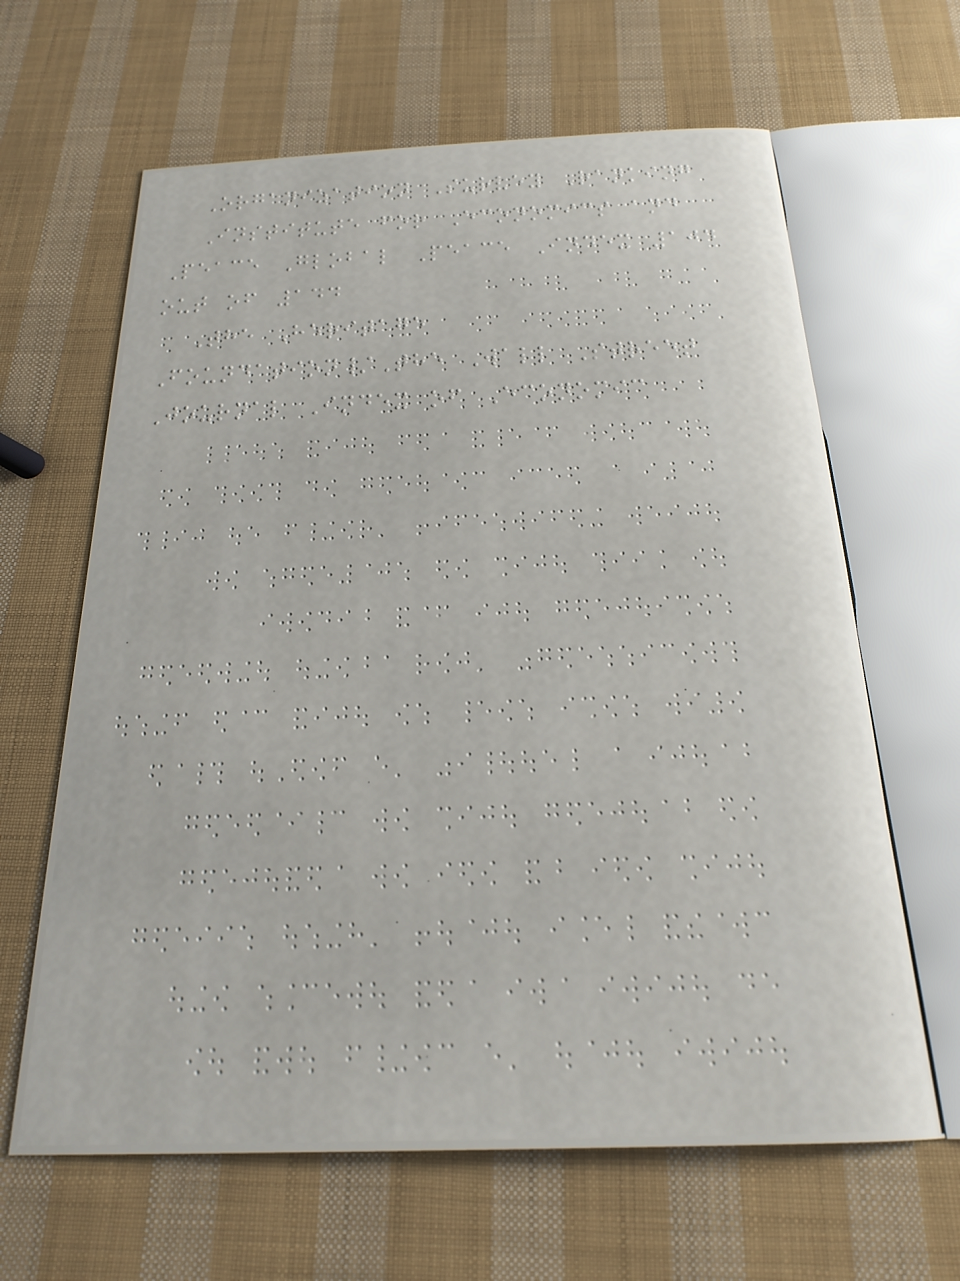Organization Survey Ranking
Institute for Economics and
Peace Global Peace Index 104
out of 144
The Heritage
Foundation/The Wall Street
Journal Index of Economic
